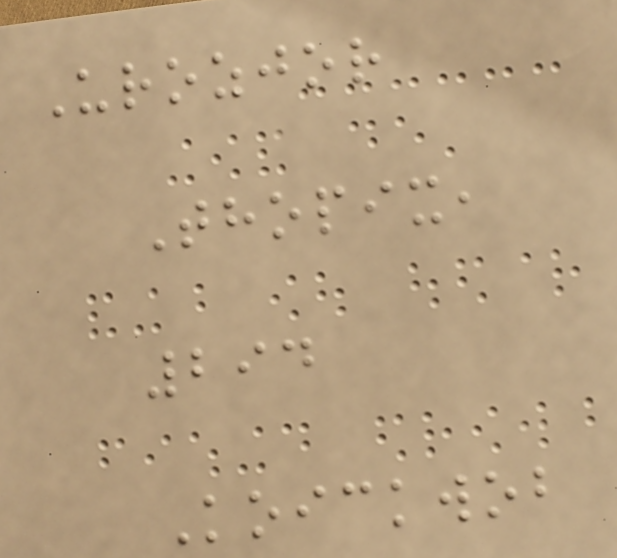Urozjor
Thopix,
294
Koickwob
